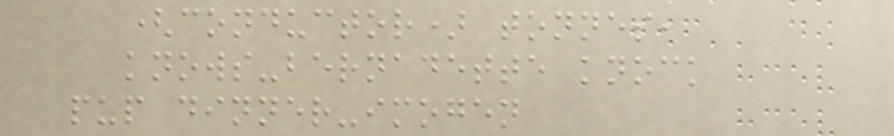(conductor) tonnes,
knows-bernadette knock
pup dinner-imogen
